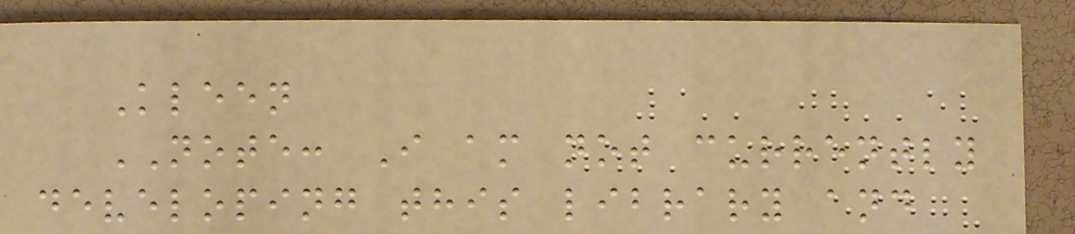Kleen
NOTE: I am not currently
developing this library and
